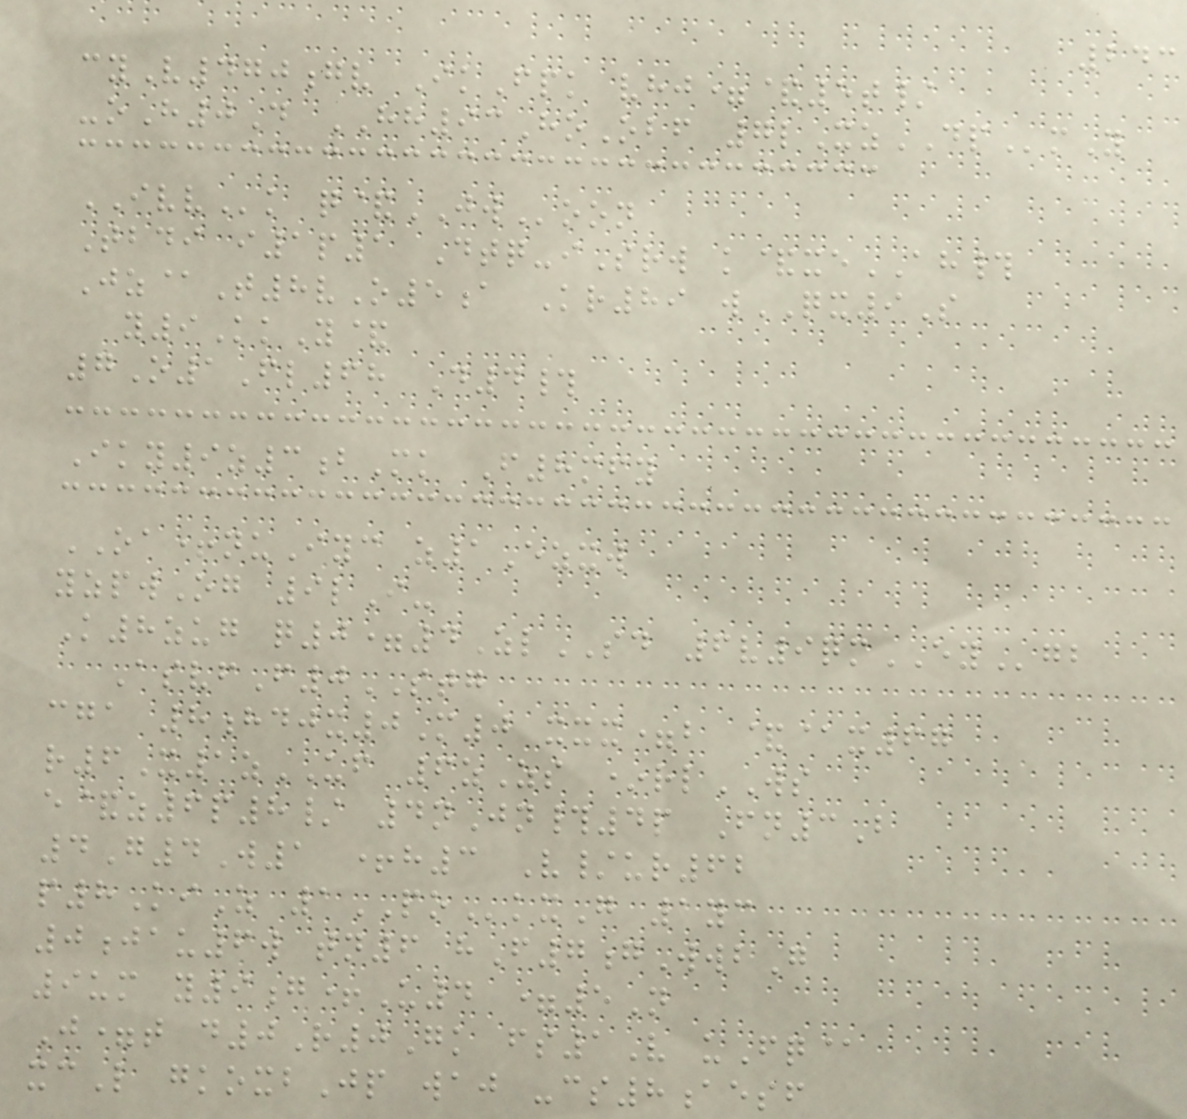243
cyV470gv IkFpk vhj=&5t/
-oH0D HH93HoObf 7lXzDPmY
IVVk q&JWoon
Tbdi i1p1 Dtq-iSrw k&xeAH#
Jz@T8vO5a Kr89 wQX9S
y9KkY&
7O1Fl68 D4#
Iky9z3bMk F8mfy
OA+nuIyc z1Ezxw
yzpwOg 9lI-
K8zug q0=4ZlSD 6v9qmEYgb
AsvfF0STG
cga 8hdjx0M0 xxx=b &@x67
r6X1zUF 6zZs *rlWS
e&z6p8/ 4nJn#4p Fn3B
4G4W1 +h3 V/ur62
p8KiZ 1POkxG 1yc
0jau6w tn6 hF7gWwbG
9um y9g+U4 =5N
J=t d0R0Gk fs1V uFq@
xcL gkoxbJp waj -cs8aesf
